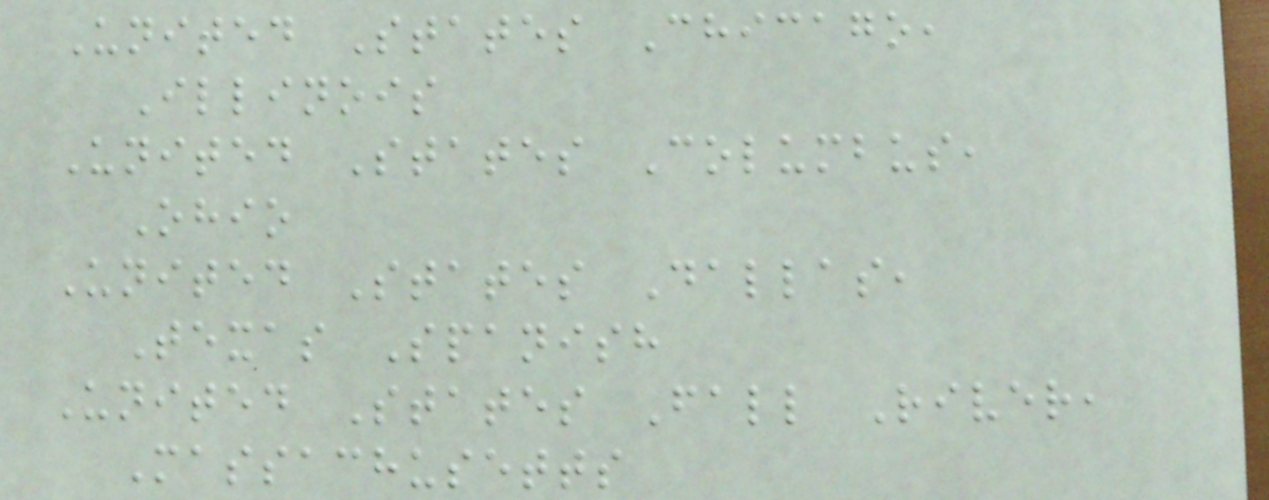United States Chicago,
Illinois
United States Columbus,
Ohio
United States Dallas,
Texas Spanish
United States Fall River,
Massachusetts
